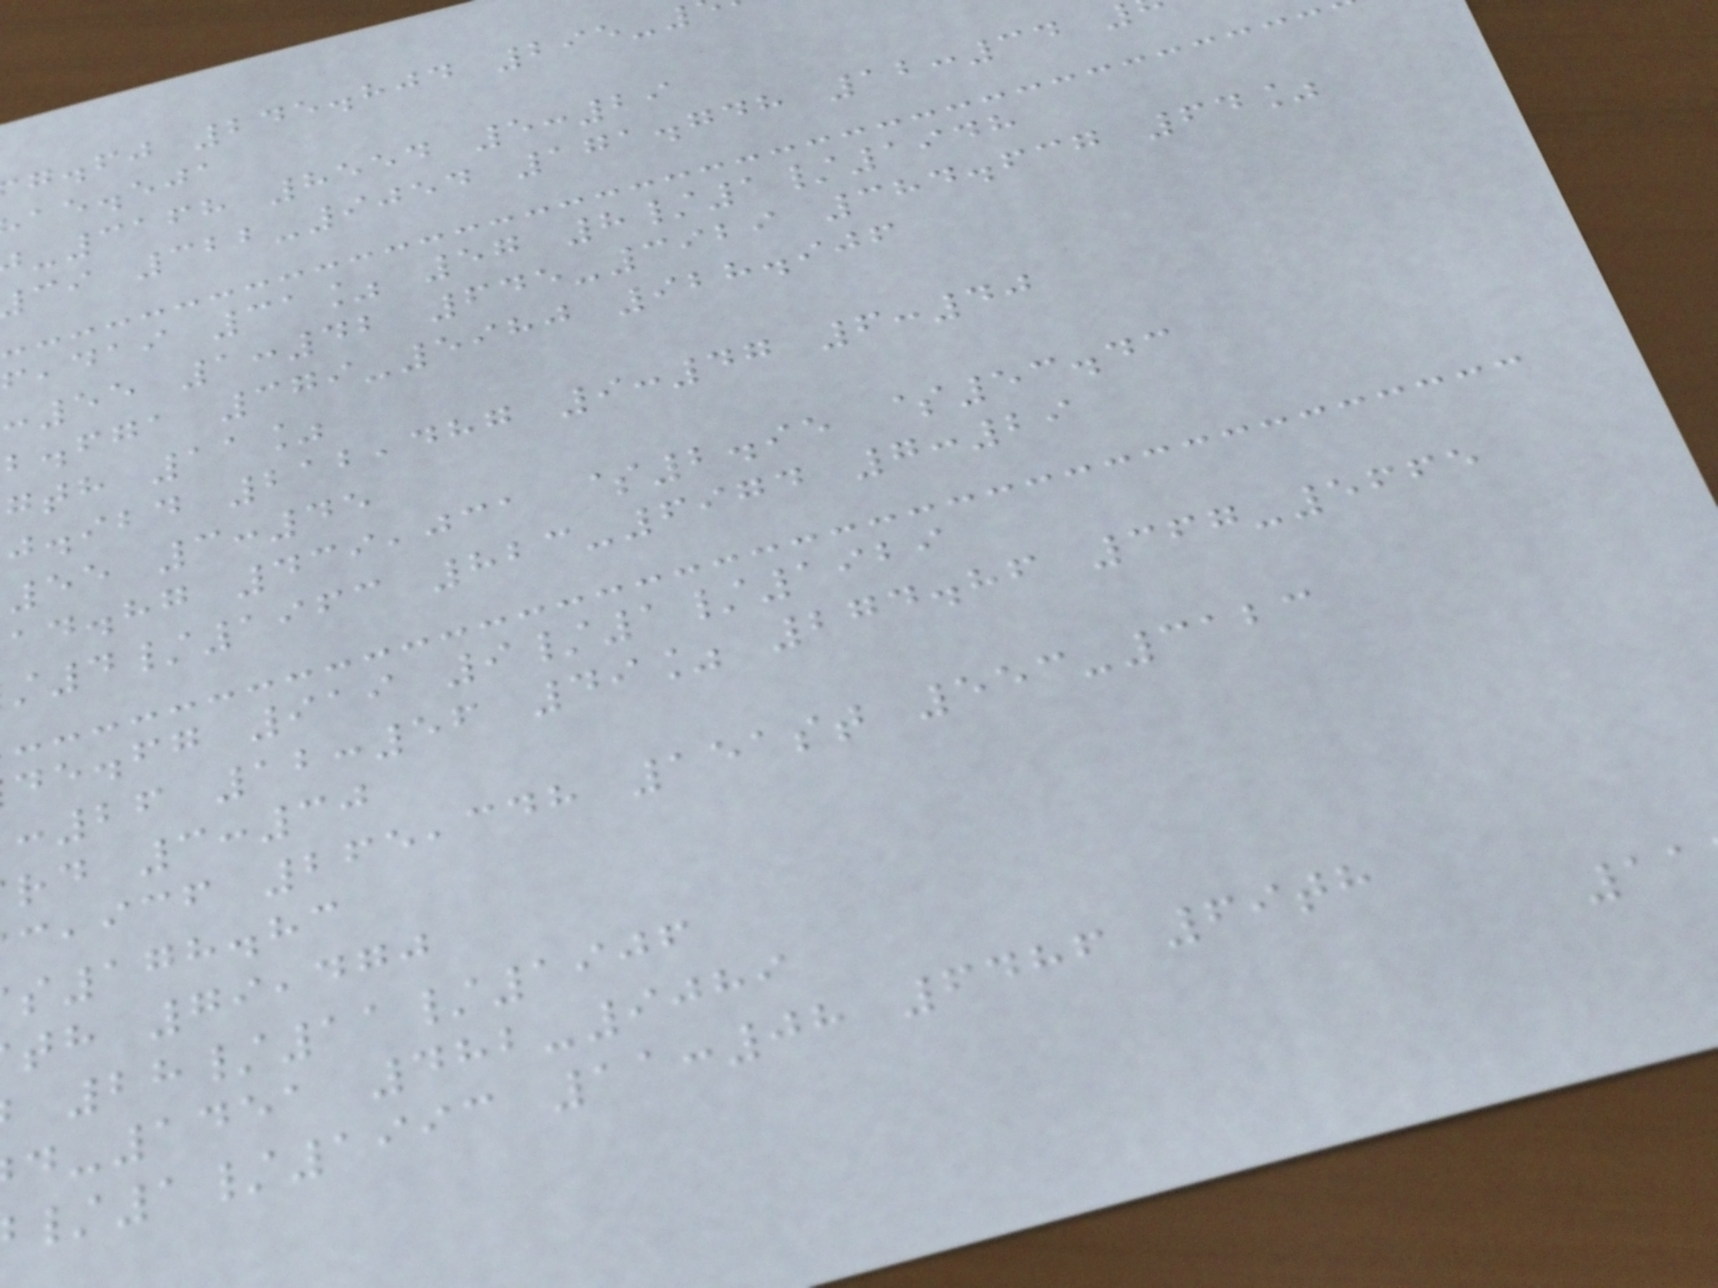g.fj 245.804 295-
ae.eja
-3168 8554 5:29
ci 322-9054 171.748 12:34
,dai 31% 57 8/1/1948
:55 1:42 645-3929 384.637 64%
b.fga 379-5980 928.906
gth 11%
j.ibd 212,487 9:47 6:40
55 3:45
ad.hg 439,031 $2.95 $53.43
4/1963 823-6974 7:29
de.fg 919 9/1/1929
:26 12:56 49% 274.86 367-5665
rd 3:30
,icf 265,348 151st 553-3123
178.83
th 79,470
28/11/1906
-1451 482-9089
/1/1993 11:08 6486 69th
